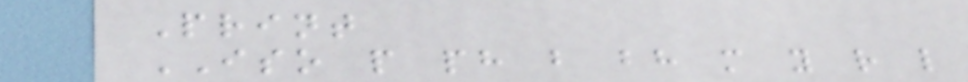Print
ISO p ph b bh m y r l
